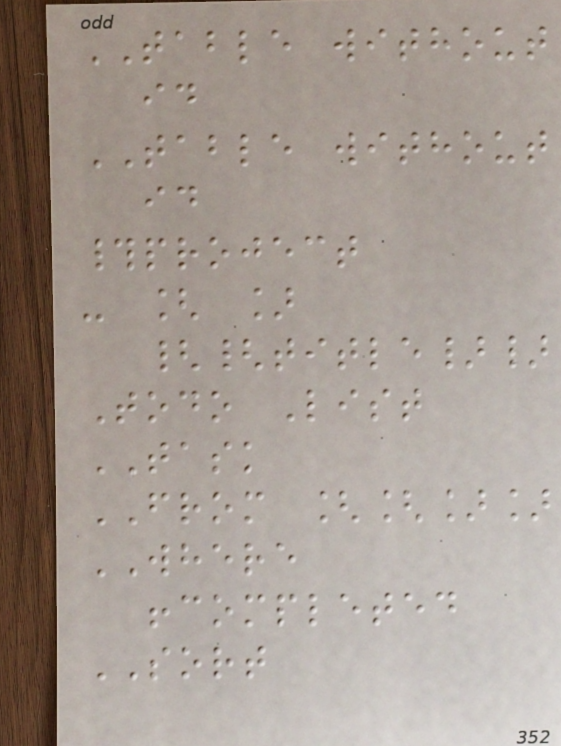TABLE without
id
TABLE without
id
#project
- [ ]
{{title}}
Todo List
TASK
FROM [[]]
WHERE
!completed
SORT
